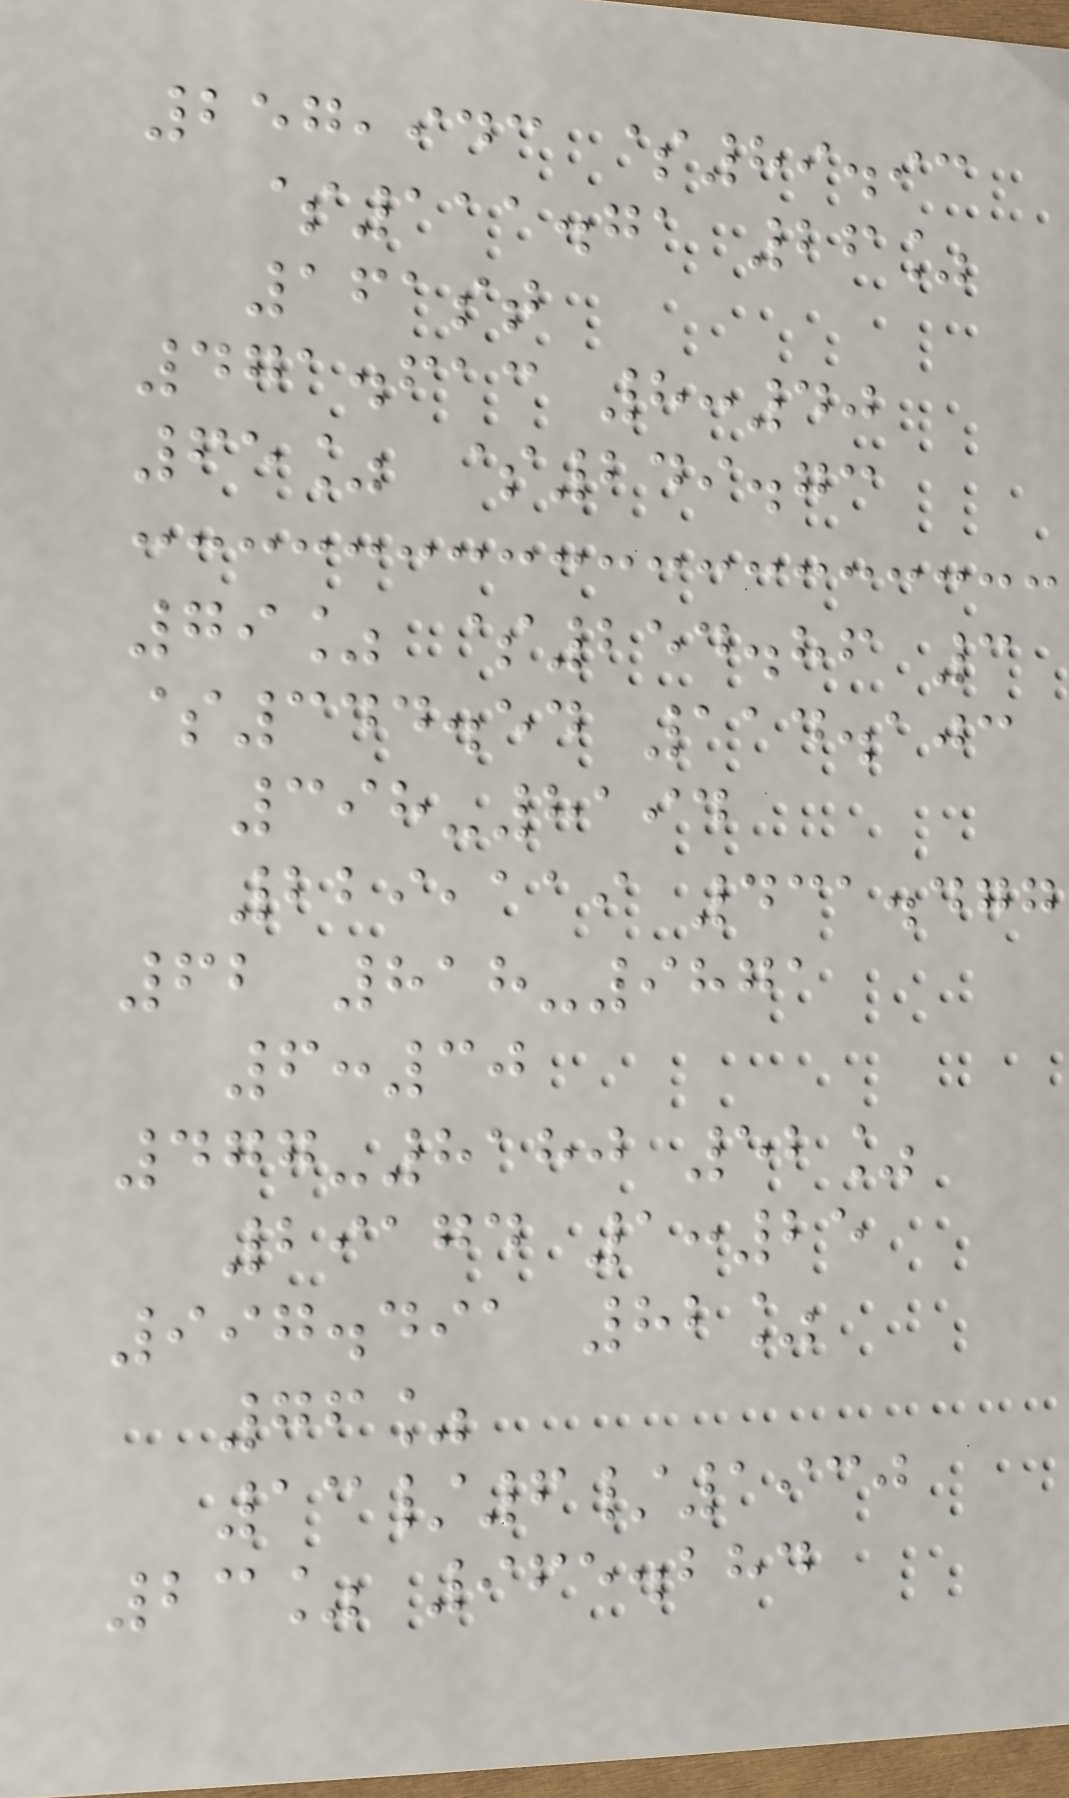257,943 $89.93
$111.71 26%
161st
471.613 8:40
65% $249.73
79% $254.86 3
$344.54 114.103
398-8194
229,119 431.477
62 818-9871
6:30
477-8180 52%
29174 1:25
997.491 82%
76%
13/6/1930
23% 965.284
